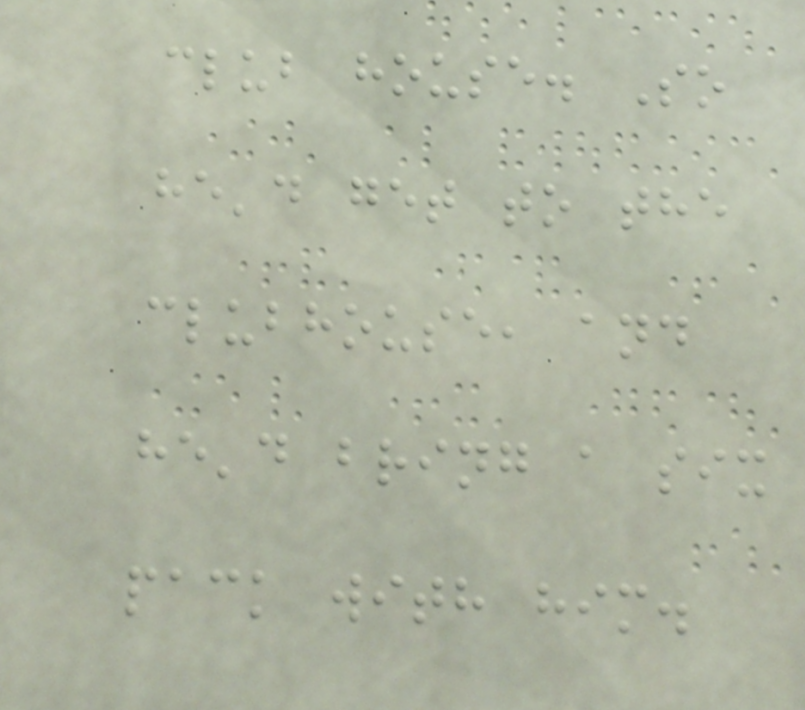club house. So
he'd get to the
clubhouse, and
he'd bring a six
pack with him.
